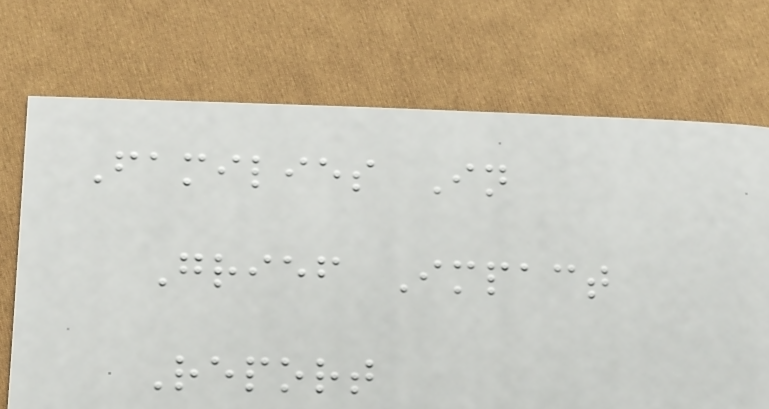Families In
Grief Impact
Report
